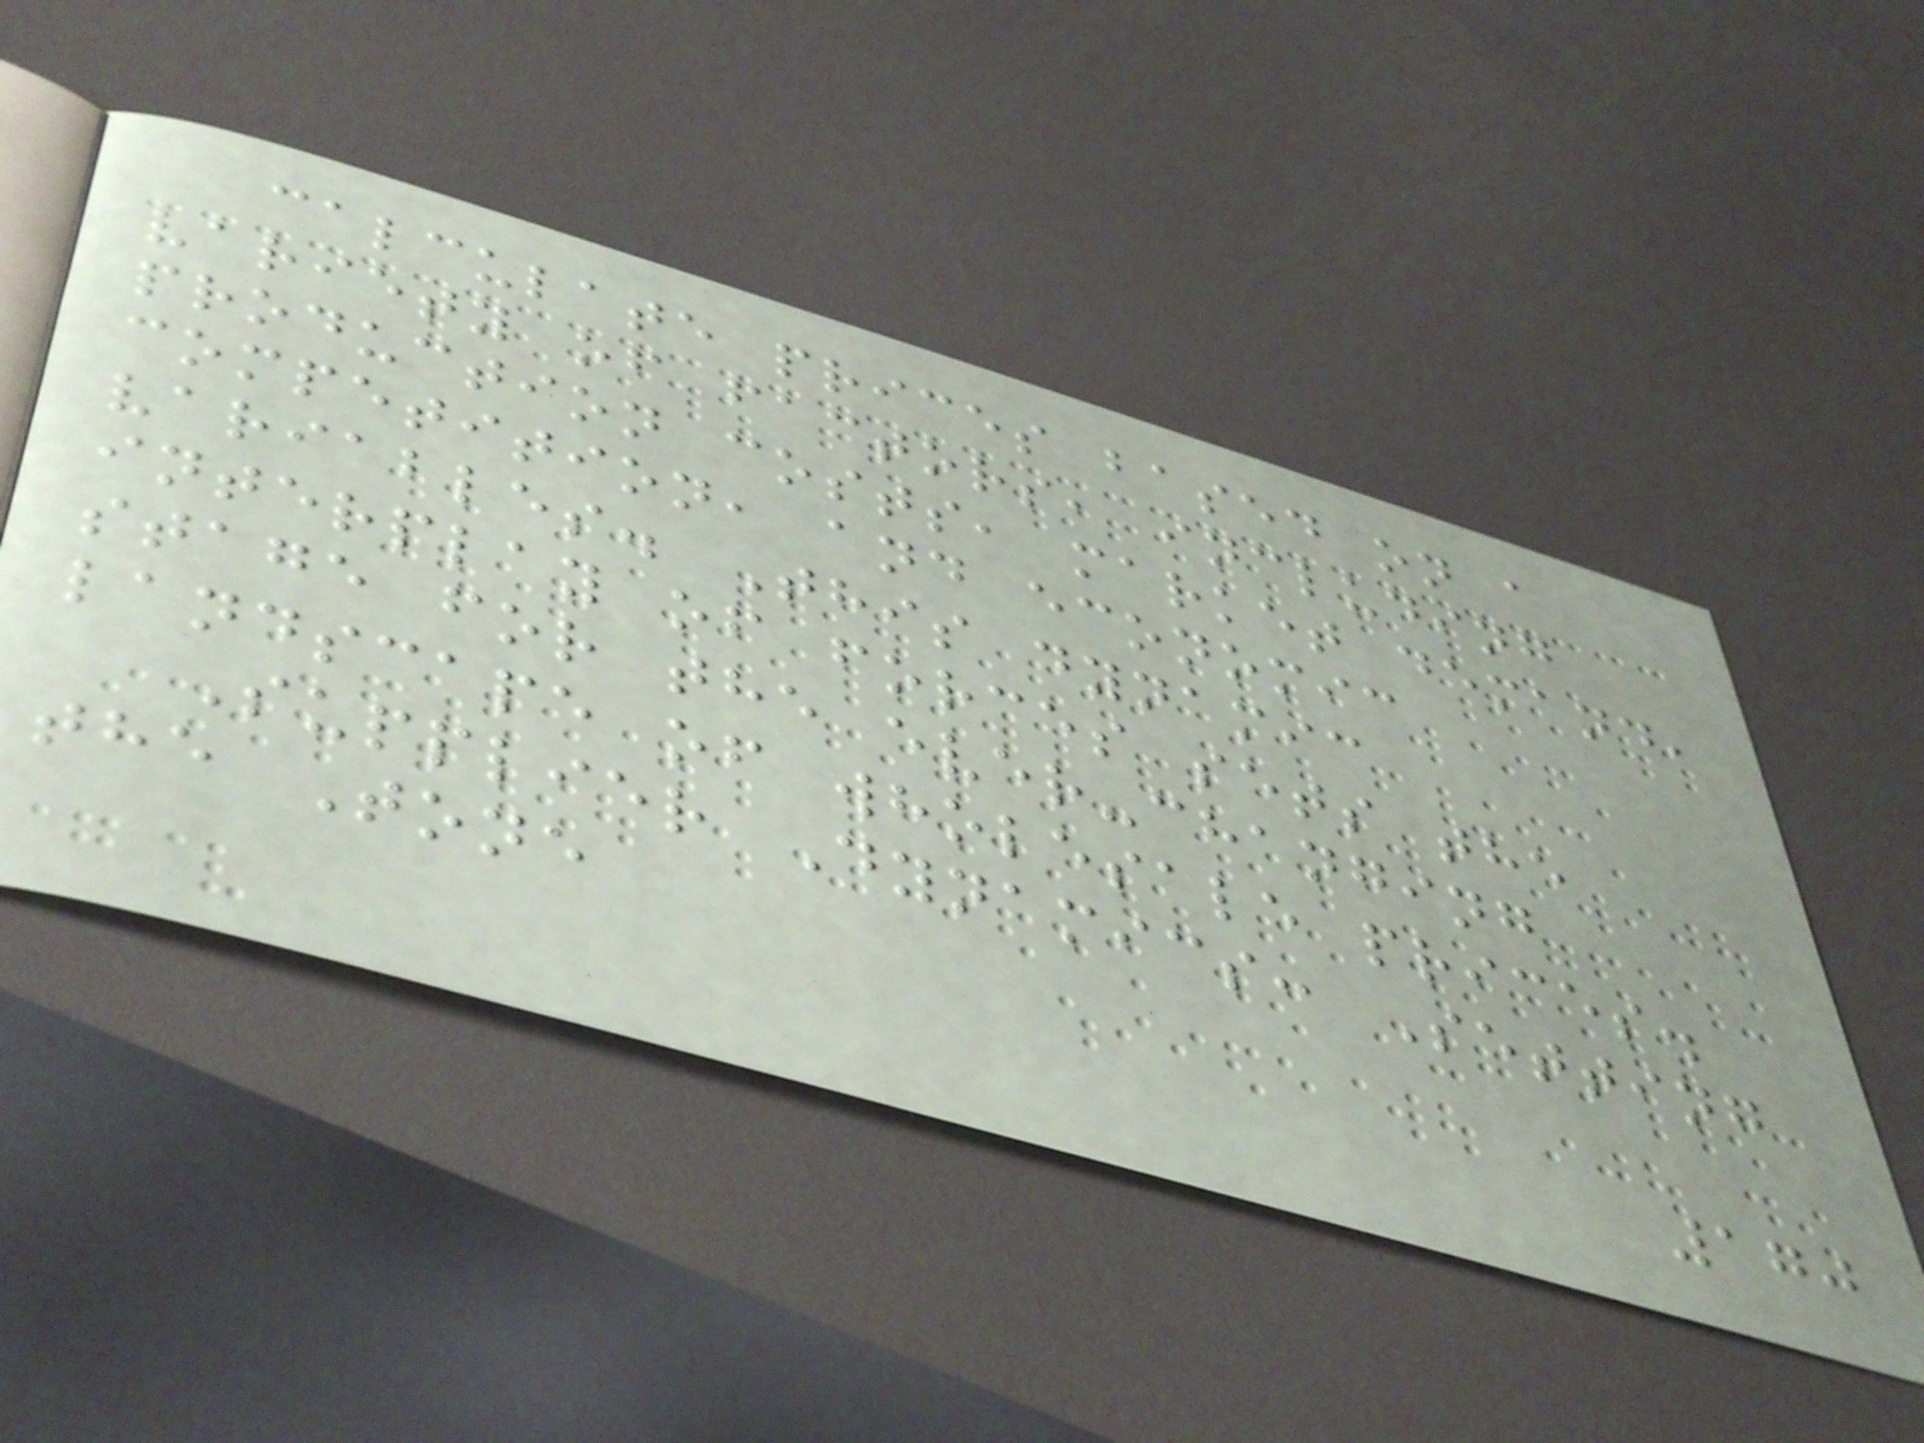calculate prices based on a
variety of factors, including
production costs, market demand,
competition, and economic
variables. This dynamic
interplay of forces sets the
stage for the ever-changing
landscape of wholesale prices.
Supplier Dynamics: Setting
the Tone
170
